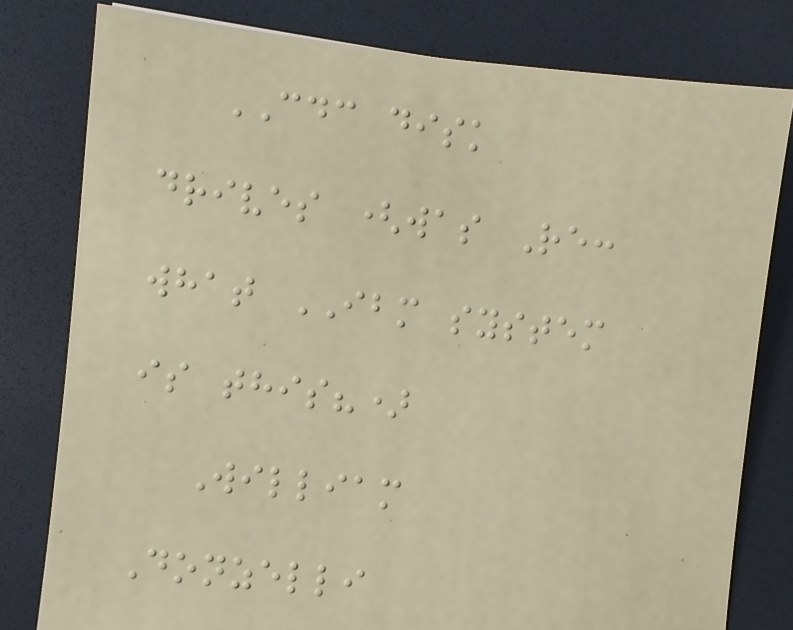CDC disk
drives (was Re:
what IBM system
is this?)
William
Donzelli
